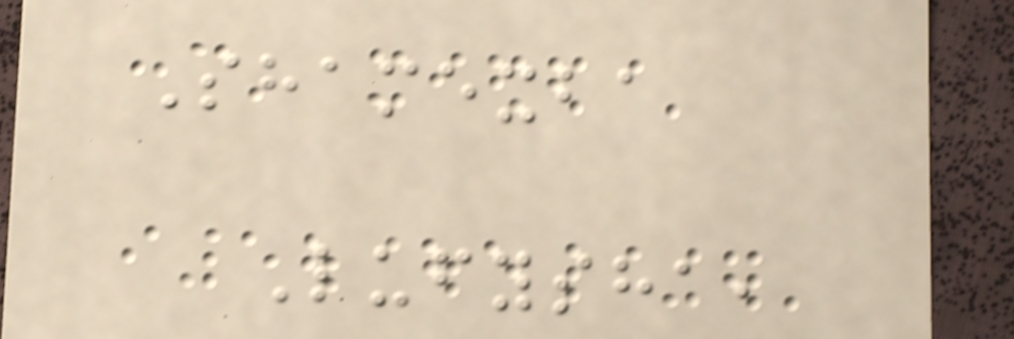Shamexba
Lufysha,
